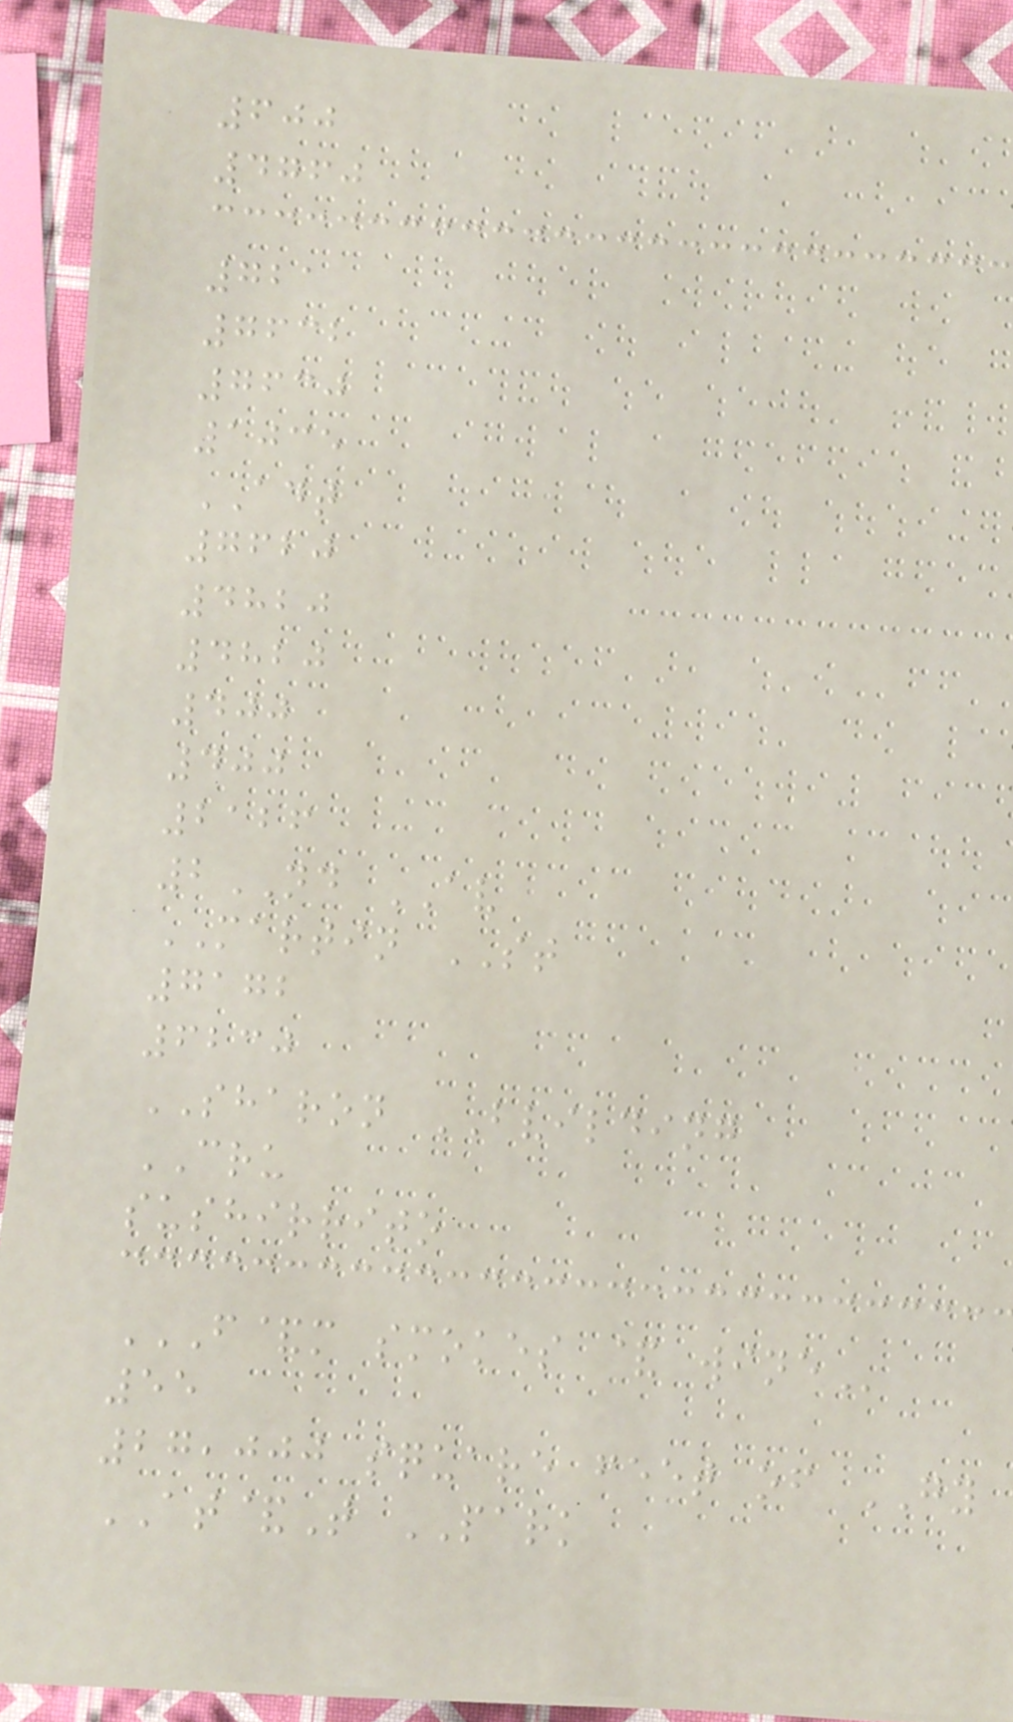600
4760
721
7632
7630
1035
ADT
7620
4820
4820
400
400
2126
2ND AV
MARTIN ST
7172
6230
SHARON BVILDING
CRU
sushirrito
F&M SMOKES & WINE
55
27,000 square feet of GY
AT&T PARK
